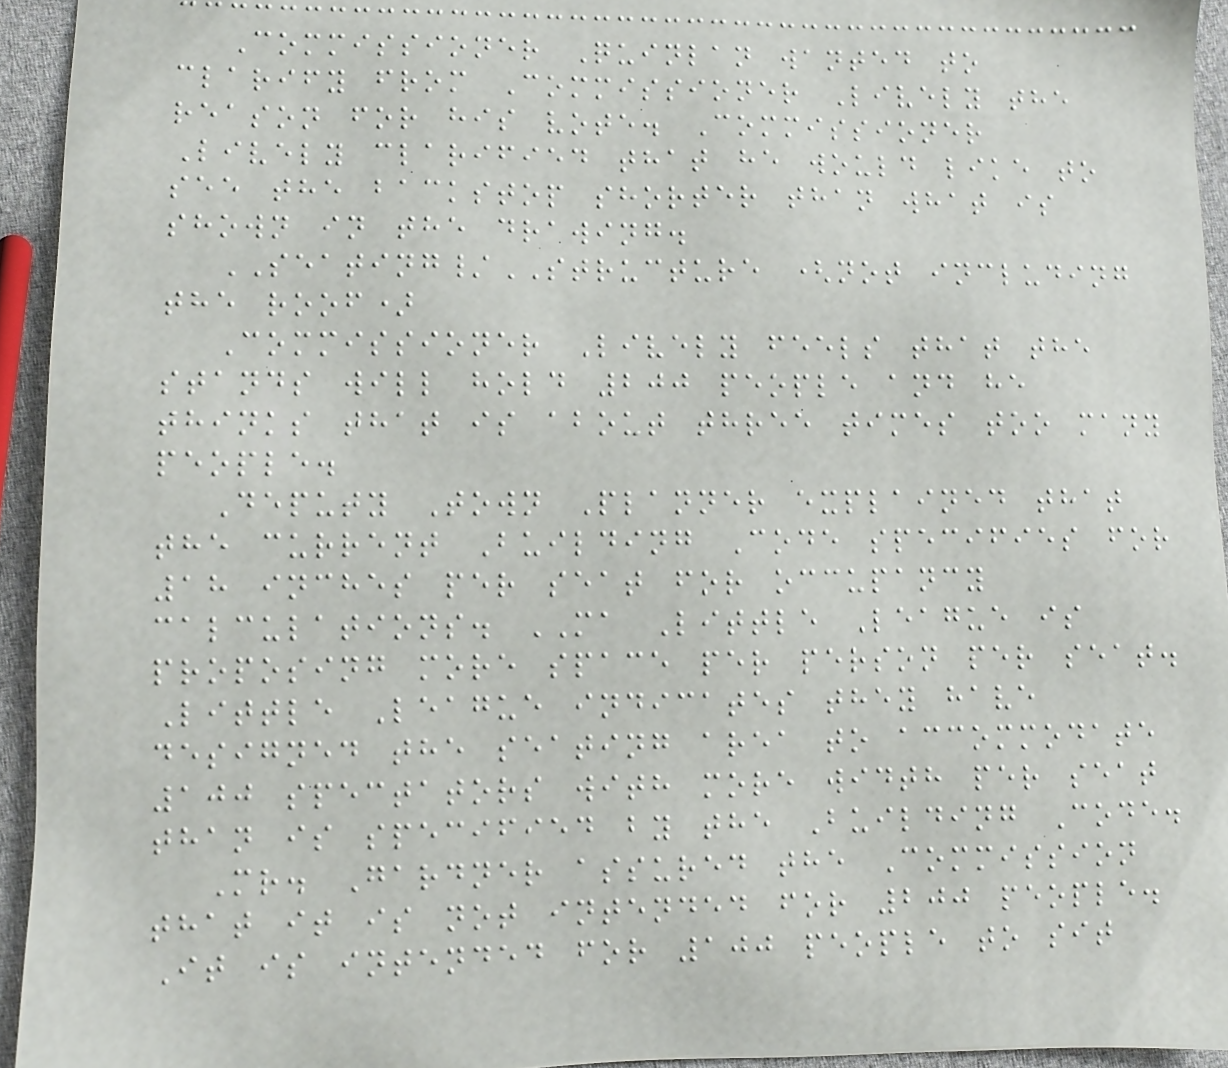Commissioner Quinlan wanted to
clarify from Commissioner Lively the
reason for his vote. Commissioner
Lively clarified that he would like to
see the backstop shorter than what is
shown in the drawing.
SEATING/STRUCTURE (not including
the roof)
Commissioner Lively feels that the
stands will hold 200 people and he
thinks that is about three times too many
people.
Deputy Town Planner explained that
the current Building Code specifies for
18 inches per seat for occupancy
calculations. MA Little League is
proposing more space per person per seat.
Little League indicates they have
designed the seating area to accommodate
100 spectators with more width per seat
than is specified by the Building Code.
Mr. Gardner assured the Commission
that it is not intended for 200 people.
It is intended for 100 people to sit
